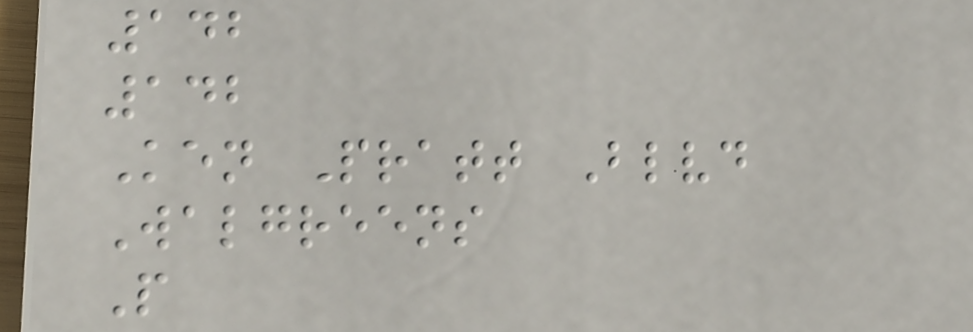142
142
Ken Pratt Blvd
Walgreens
P
